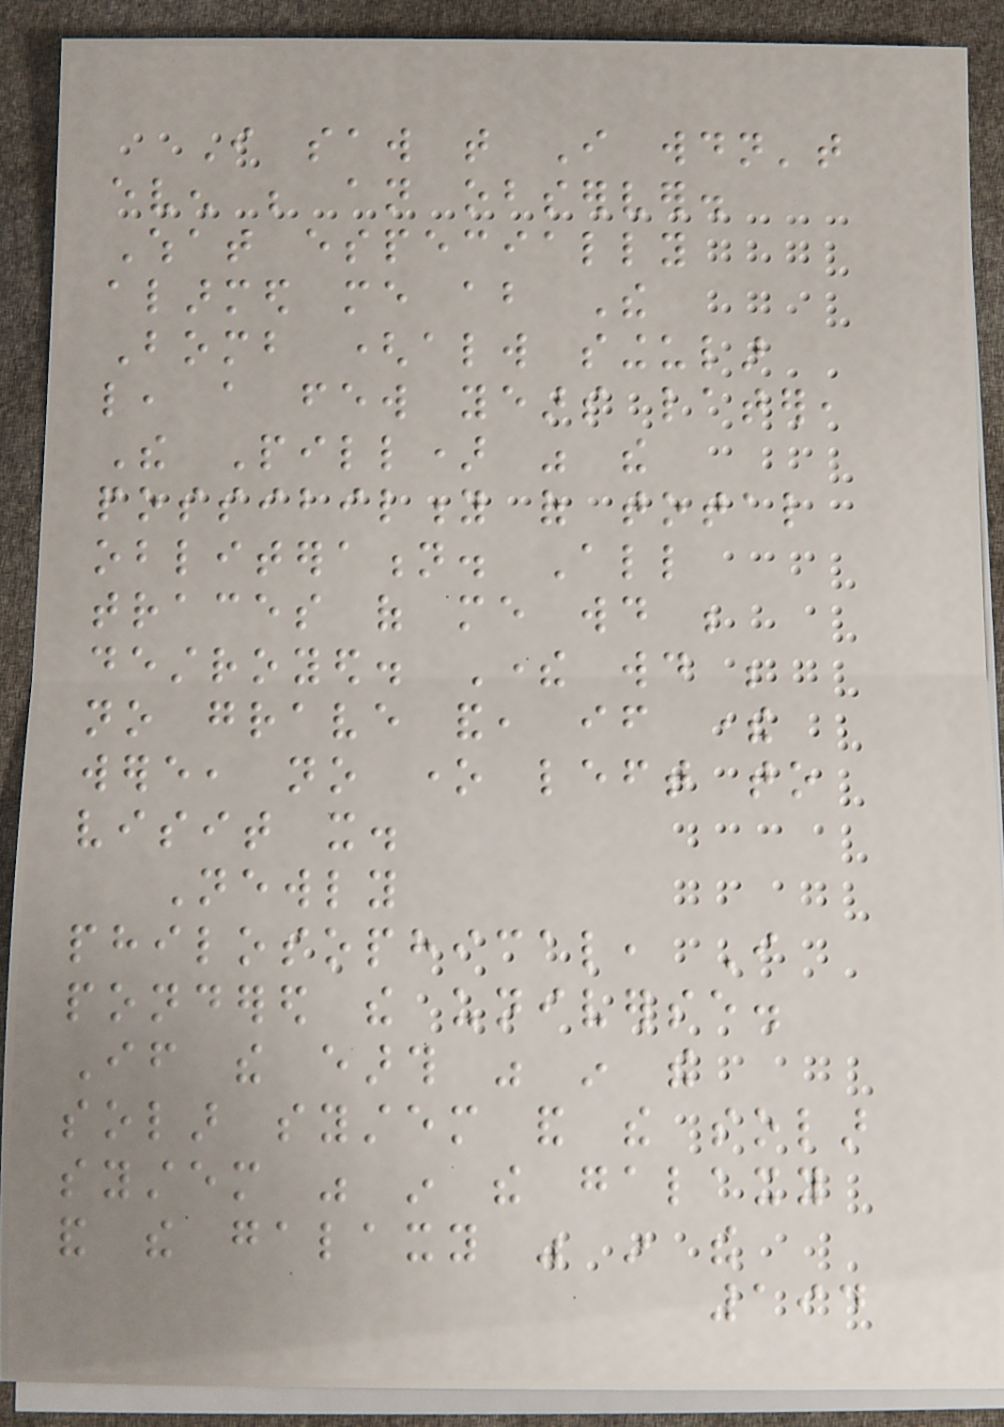I saw that I wouldn't
even be an observer.
What especially
alarmed me about The
Bomb (always singular
like, a few years later,
The Pill) was the
possibility of total
obliteration. All
traces of me would be
destroyed. There would be
no grave and, if there
were, no one left to
visit it.
Newly
philosophical, I
pondered the universe.
If the earth was in the
solar system and the solar
system was in the galaxy
and the galaxy was in the
194
